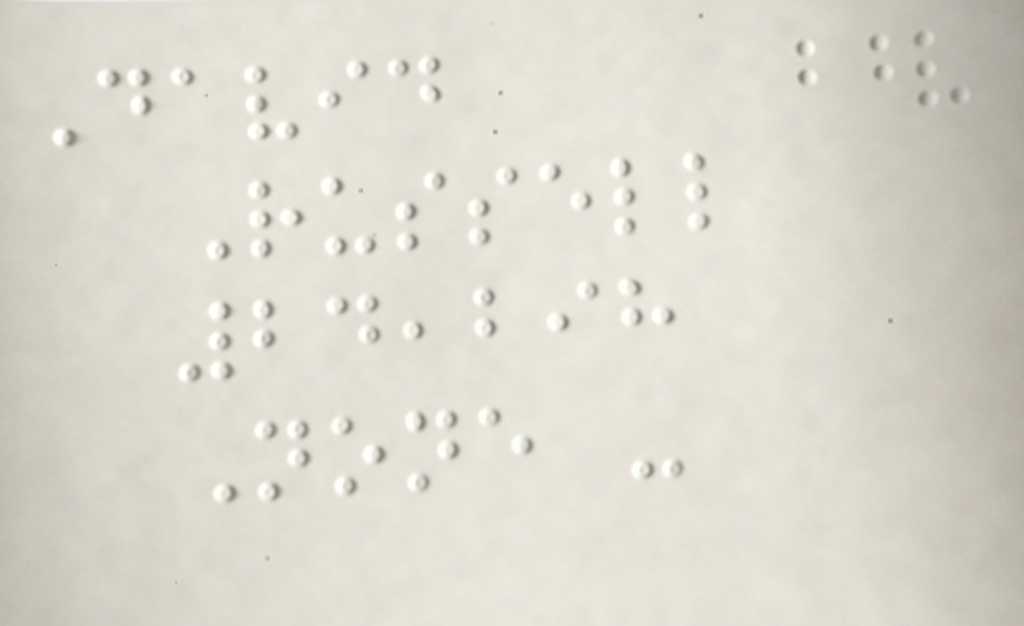David
Russell
24,298
None -
